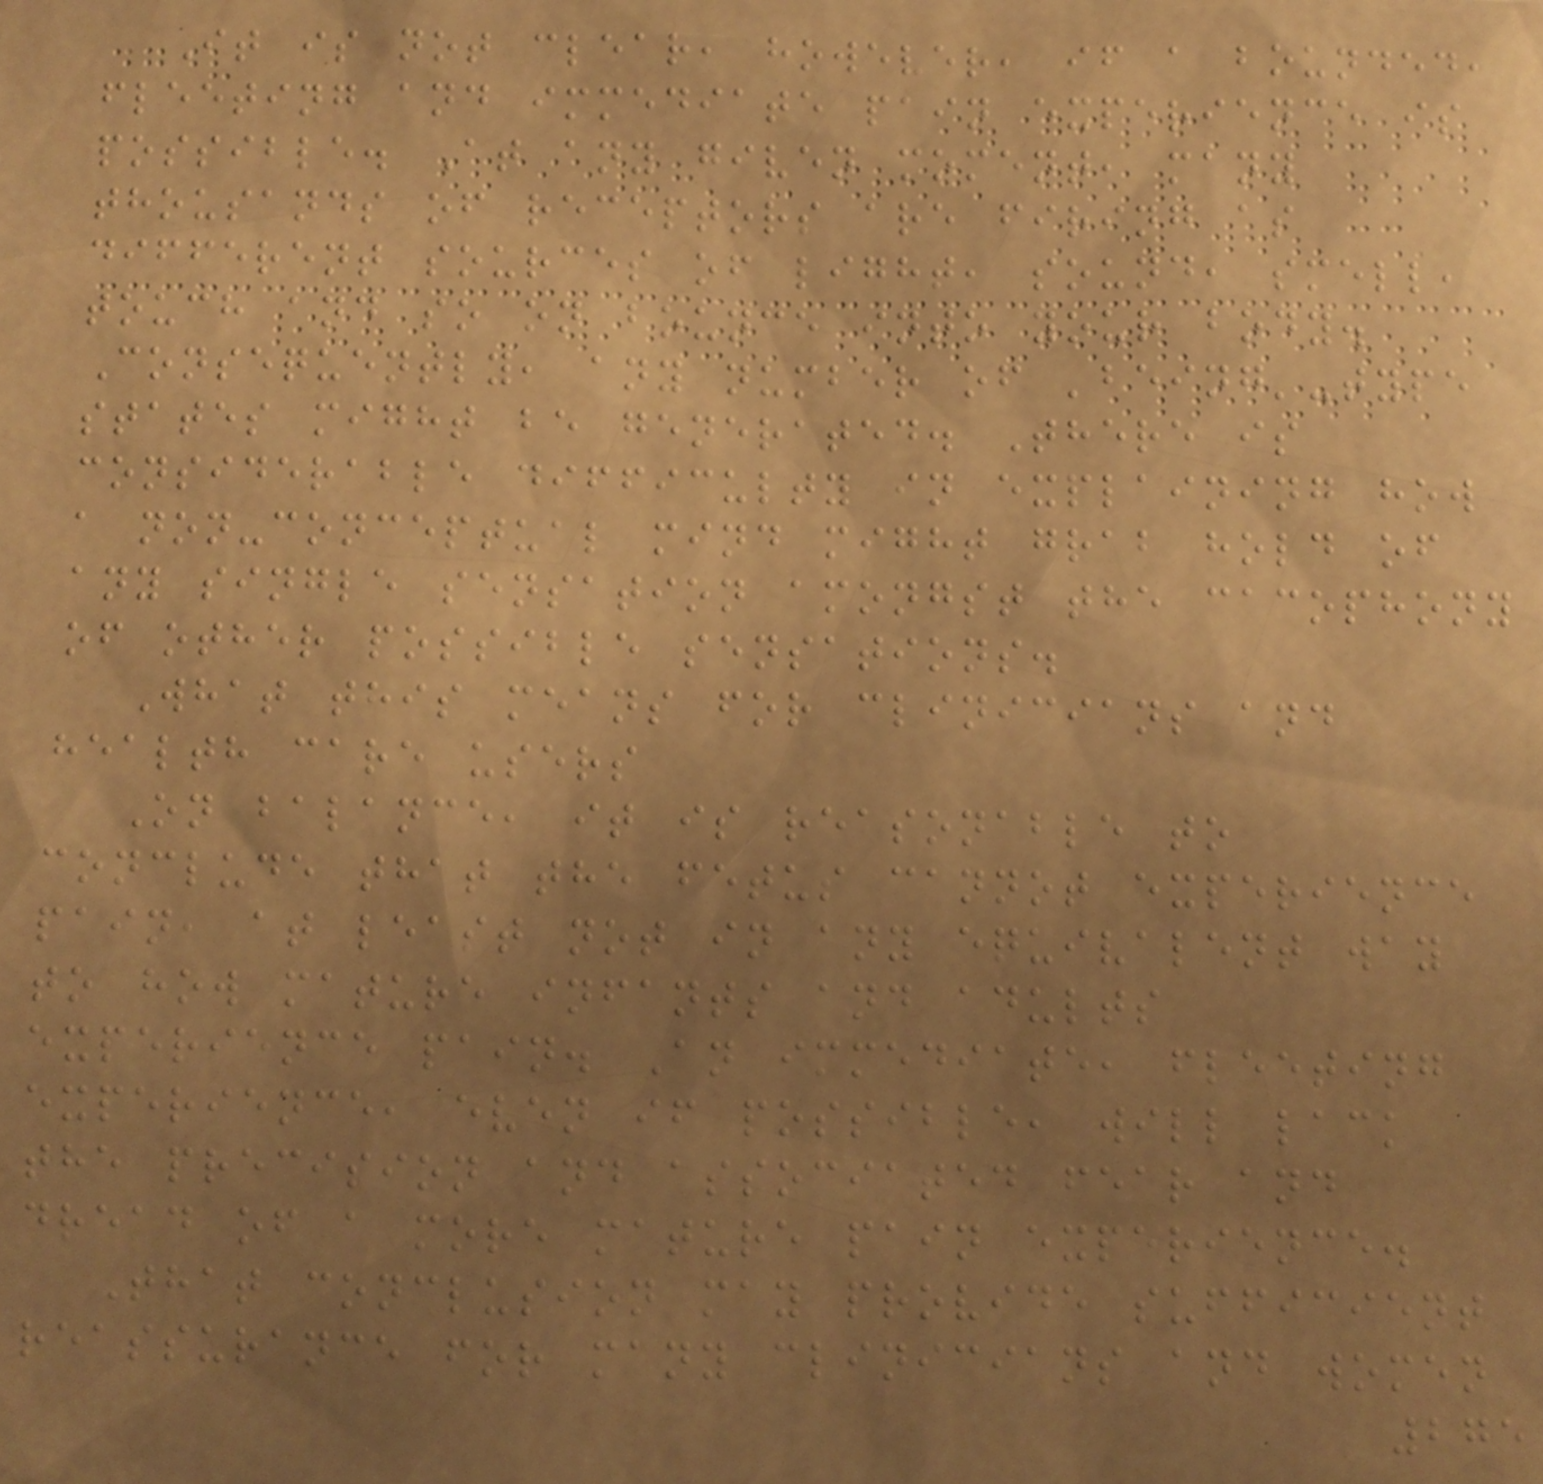It is not clear, however, if a bounded,
fleeting and immediate pain experience is
possible. At any given moment, many
thousands of receptors are firing as
different sources of light, sound, smell,
touch and so on bounce into your body.
Consequently, any number of 'being'-type
states might be generated. There is
considerable difficulty in explaining how
a non-conceptual mind might grab hold of
any single sensation amongst the cacophony
of other possible sensations.
What this means for clinicians and
health care users
On balance, it is reasonable to
conclude that the fetus cannot experience
pain, at least not in any equivalent way
to how mature infants and adults
experience pain. An immediate, fleeting
experience, even if possible, will lack
the precision and associated fear and
dread of a more mature pain experience.
That conclusion may provide sufficient
reassurance for many clinicians and women
275
